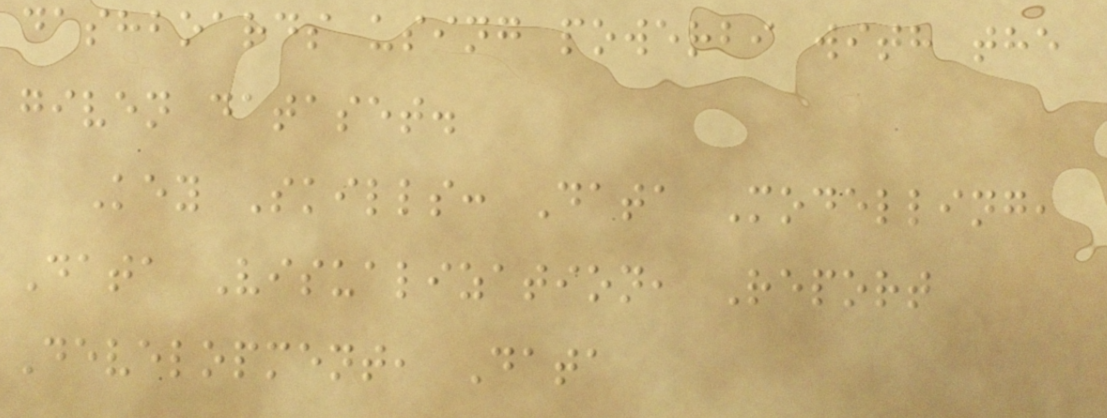dashboards using powerbi with the
given dataset.
Key Skills: Data Modelling,
Data Visualization, Report
Development, Data
